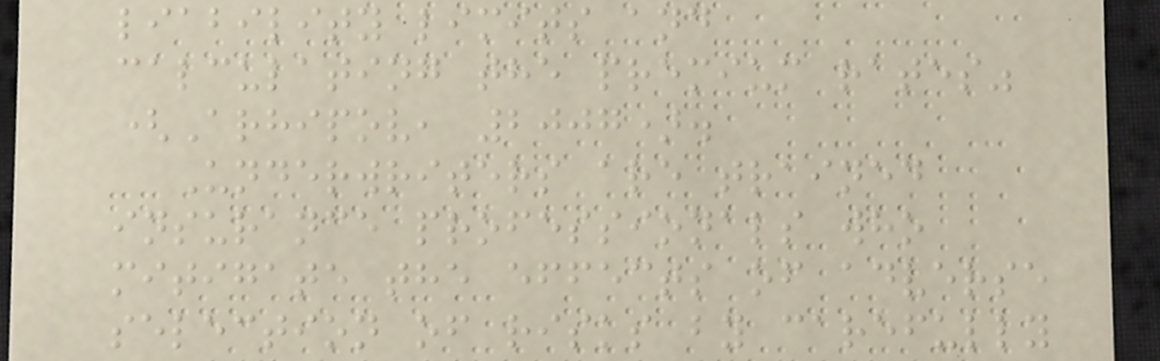liability limits and
calculating the premium rates"
(Arhipov, 2007).
Underwriters are trained
insurance professionals who
mitigate the effects of adverse
selection of risks by carefully
